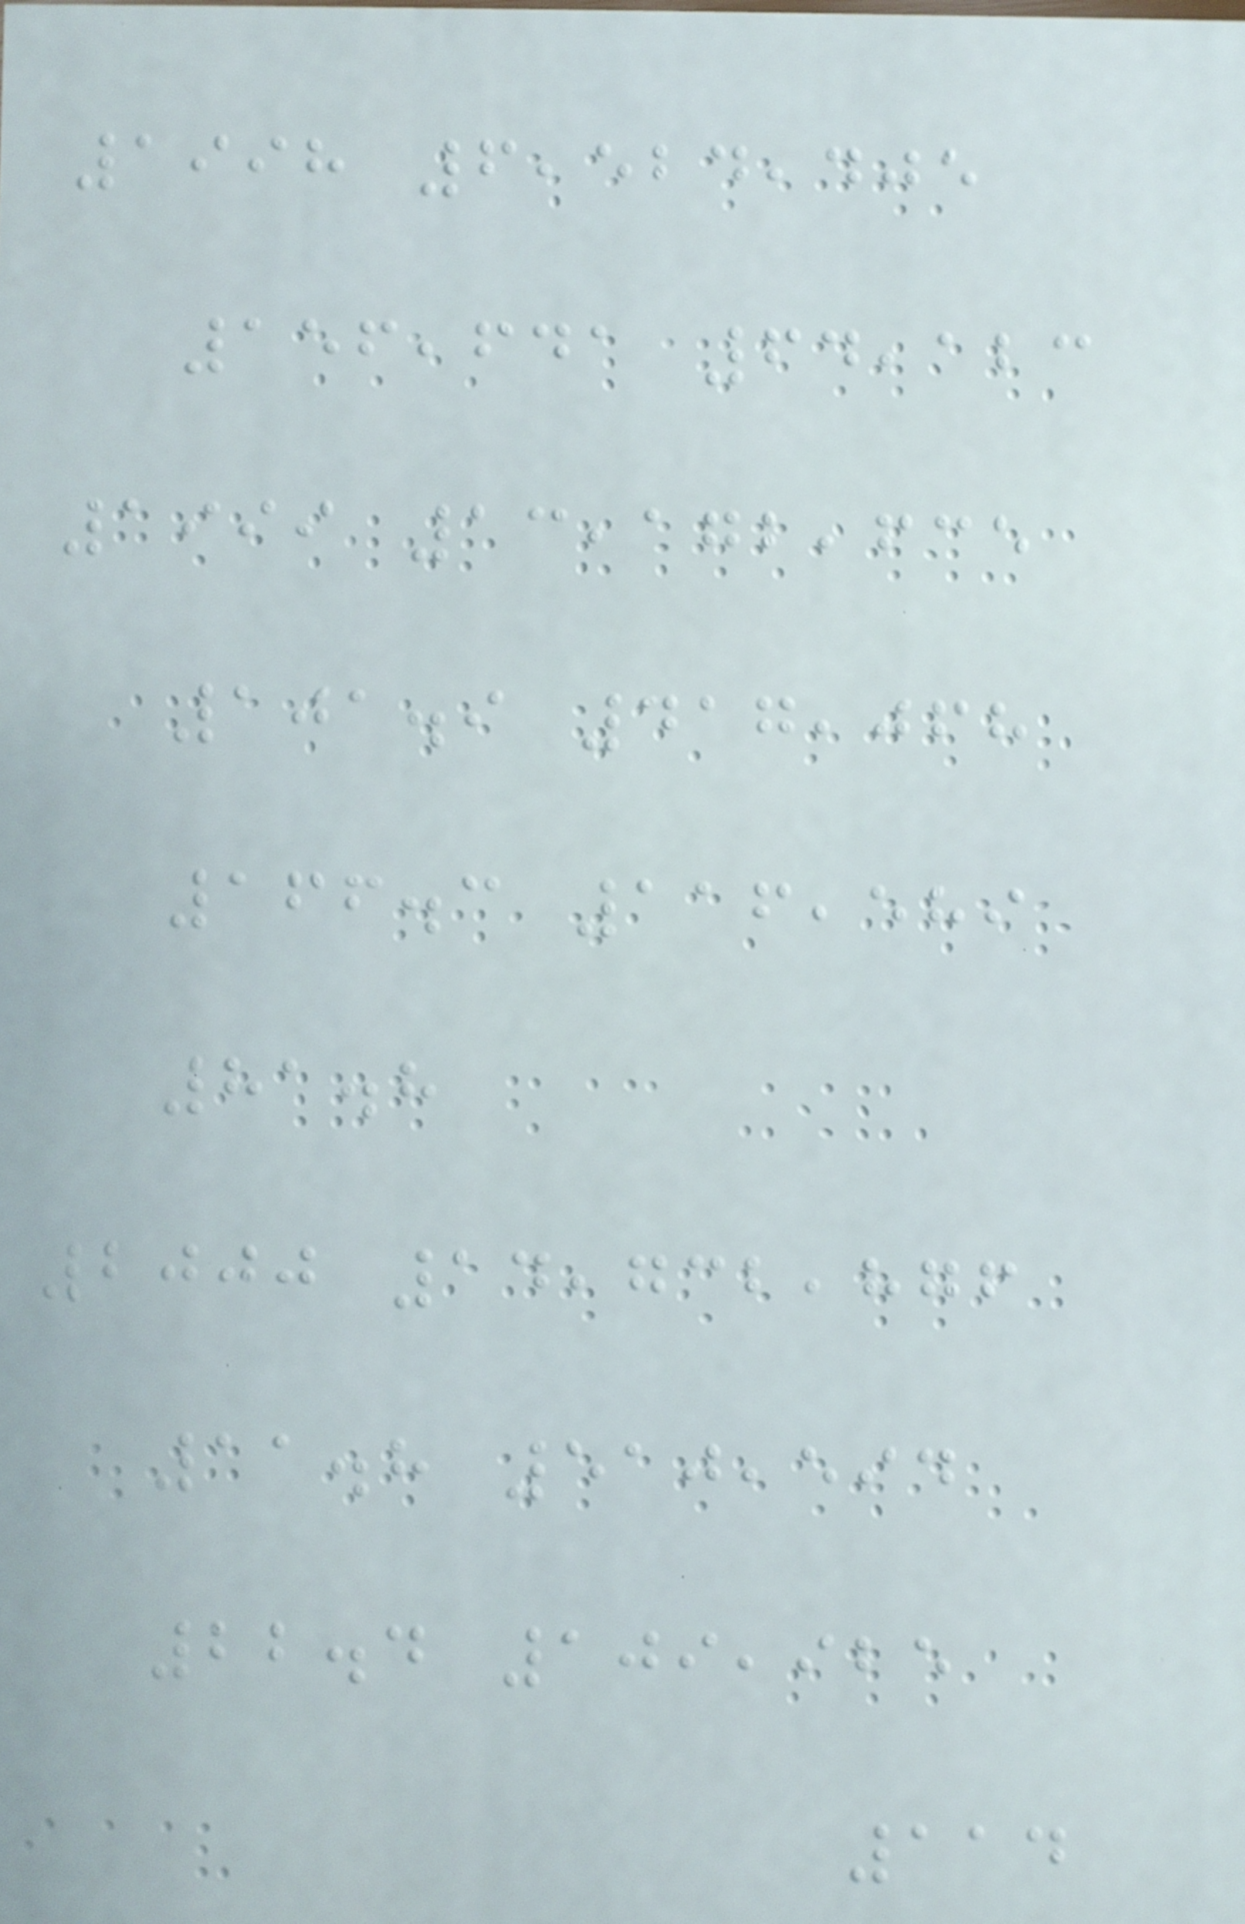1998 6,524,405
156,641 64,123
1999 13,172,635
101.9 417,068
166.3 116,589
81.8
2000 14,732,876
11.8 510,594
22.4 109,925
114
